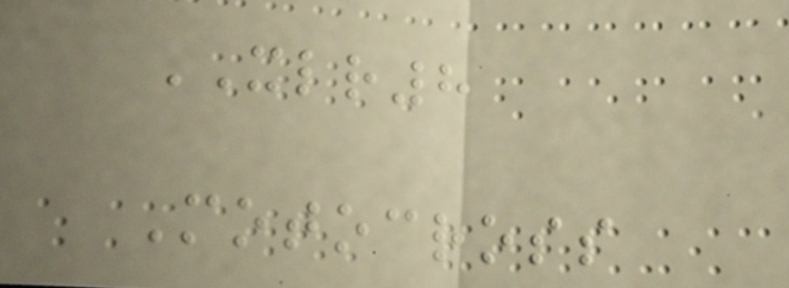XLR8
Motocross
